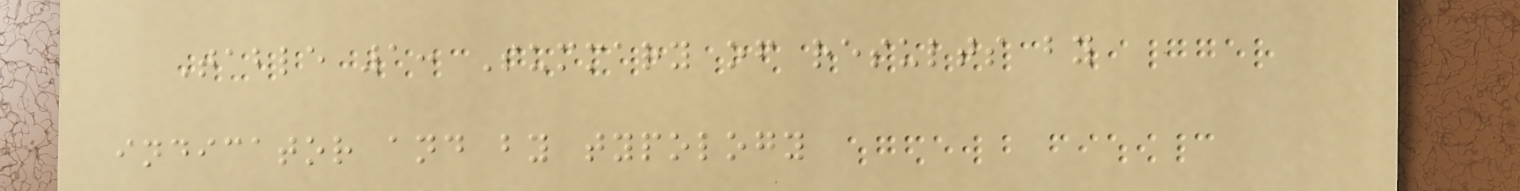Table 1: Summary of results by
indicator and by typology
